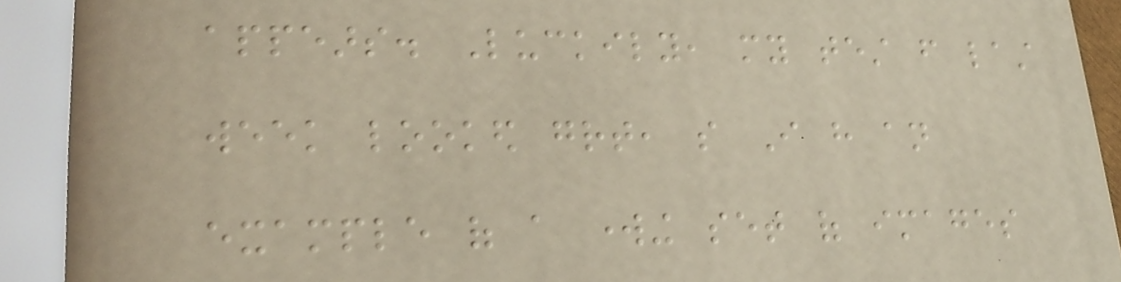appears. Luckily, my test from last
week looked great, so I have an
example of a working set of images
